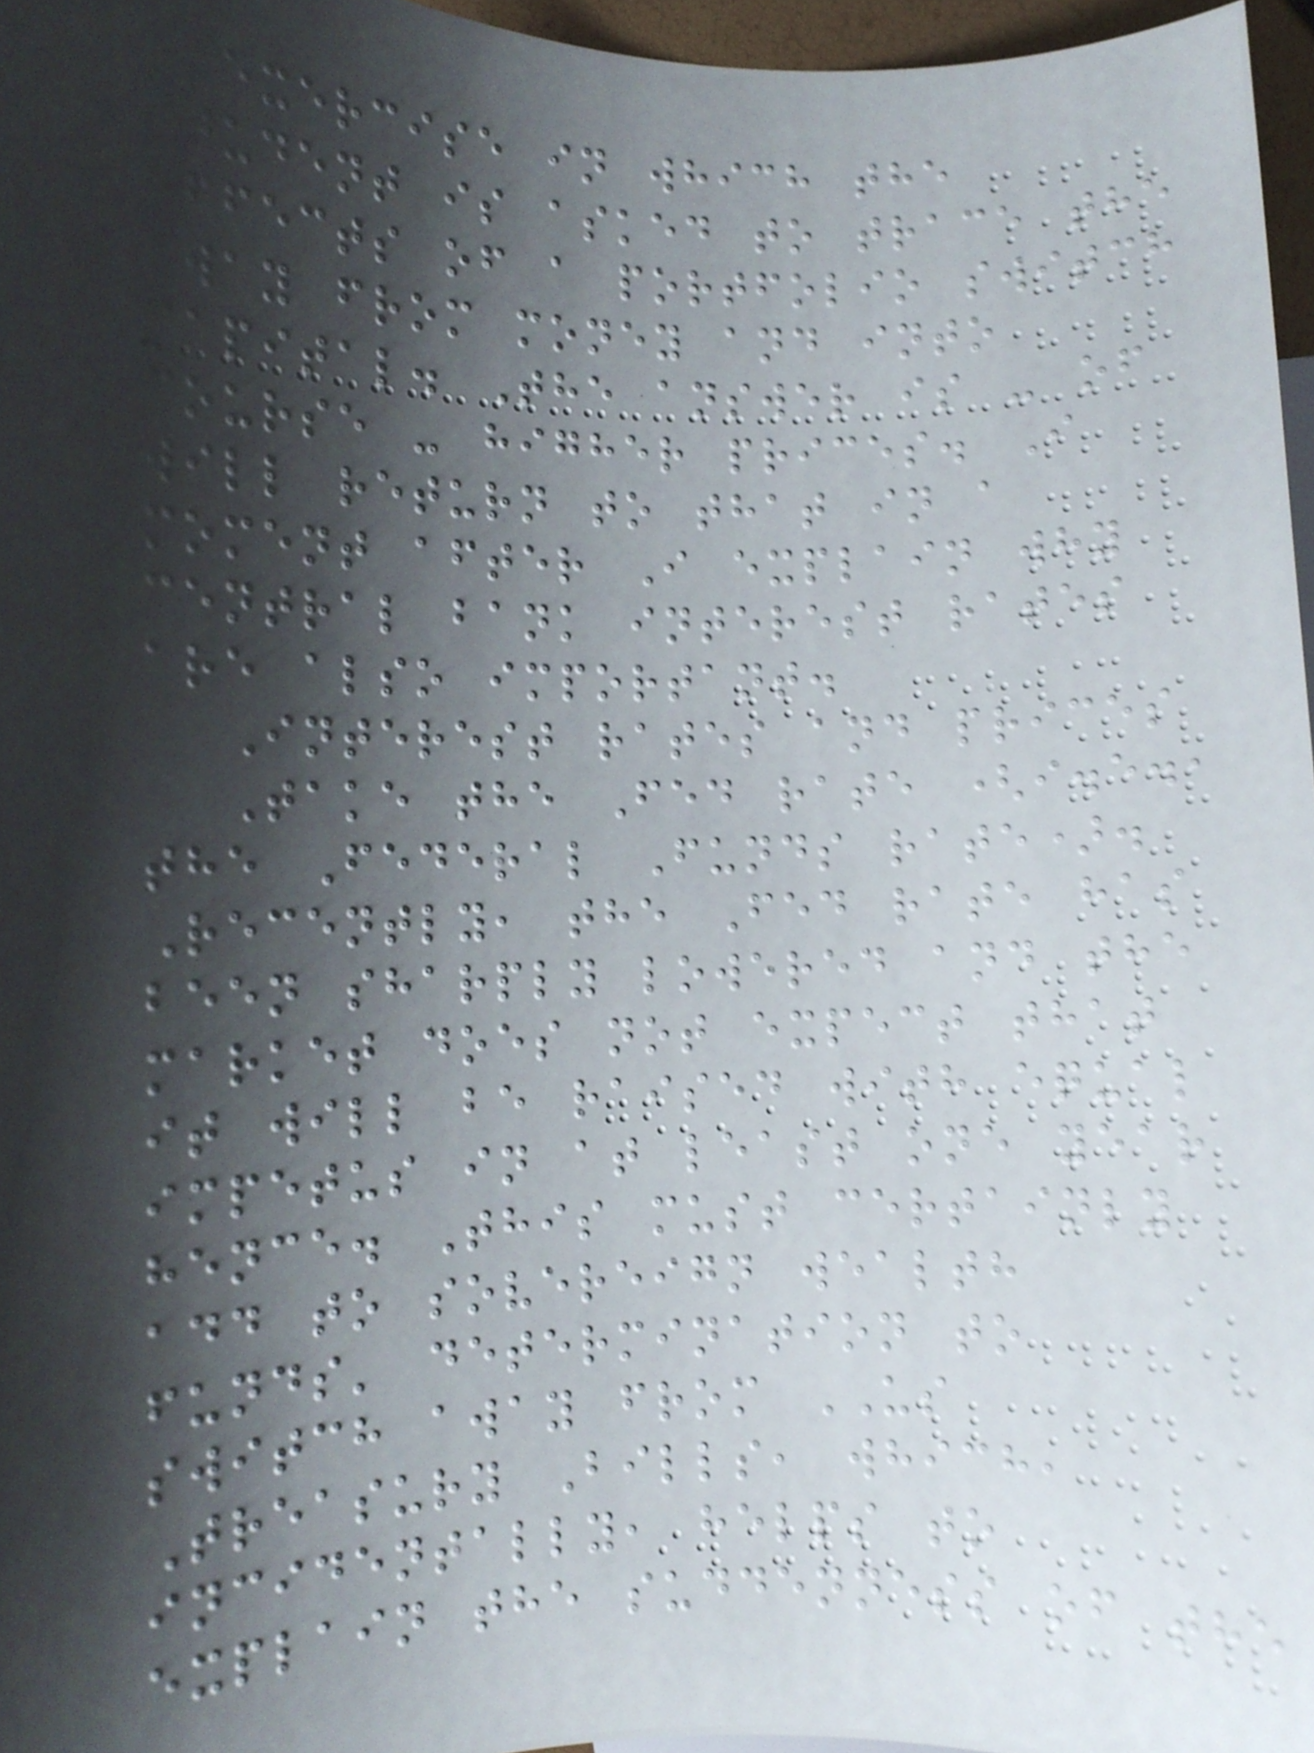exercise in which the
student is asked to trace the
effects of a portfolio switch
away from money and into
capital. The answer is - of
course - higher prices. I
will return to that in a
moment after I explain why
central bank interest rates
are also important.
Interest rates and prices
Take the Fed rate (i.e.,
the Federal Funds rate).
Recently, the Fed rate has
been sharply lowered and the
market does not expect that
it will be raised with equal
impetus in at least one year
hence. This must certainly
add to sovereign wealth
funds' determination to
switch away from US
Treasury Bills, which,
incidentally, helps to
explain the suddenness of the
